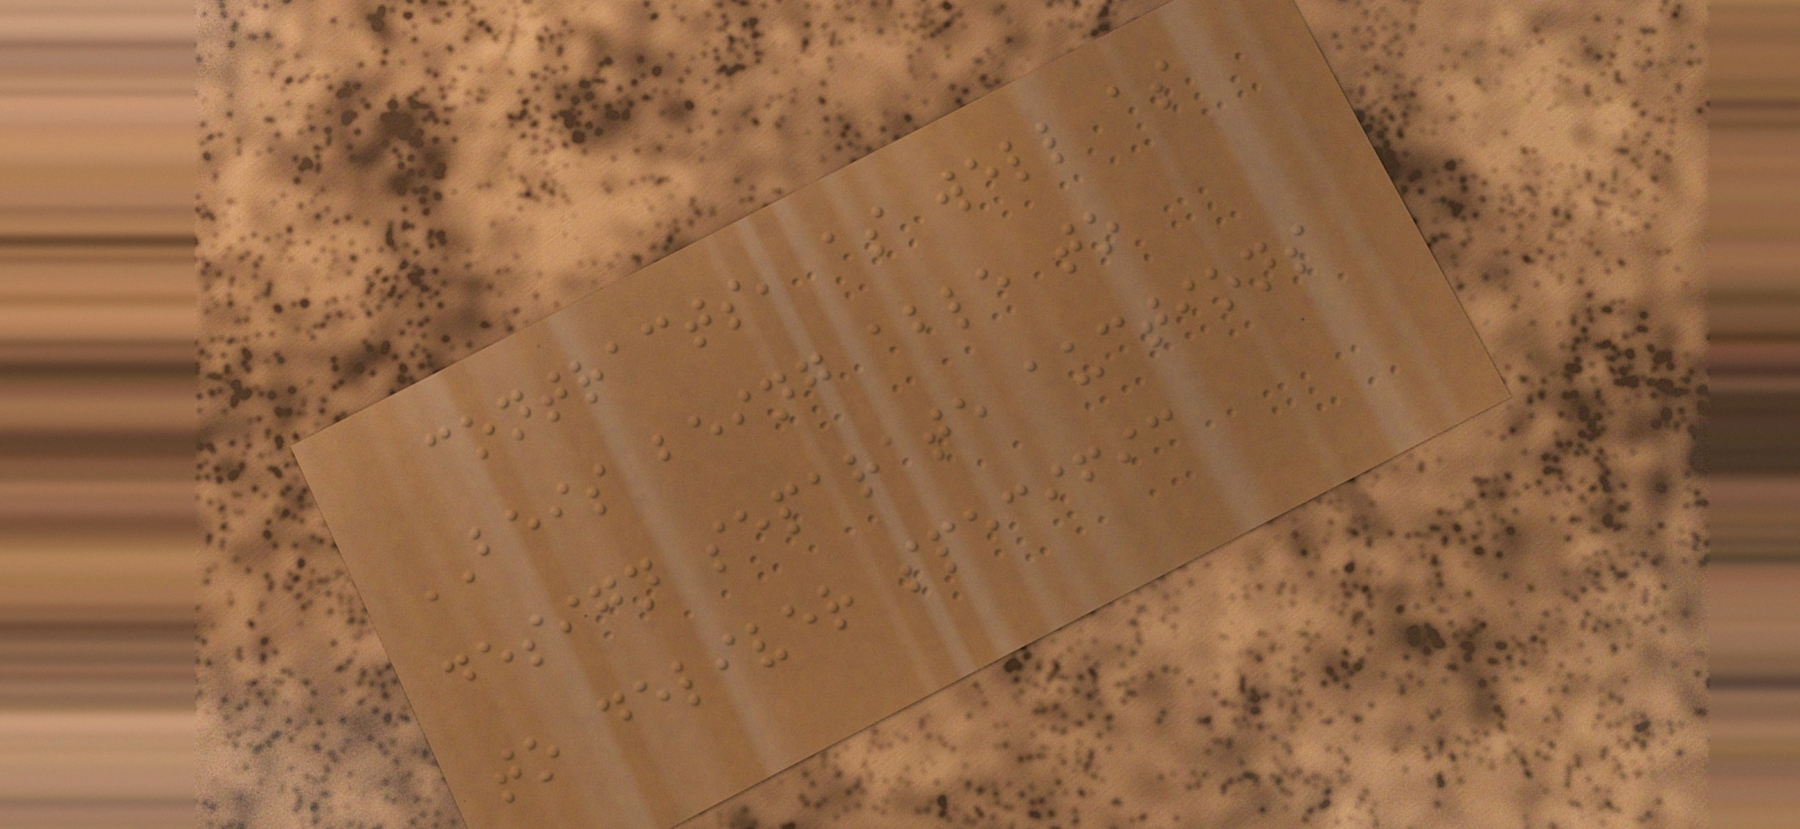contracts, as well as
BEIS being able to
design separate auctions
to deliver specific
